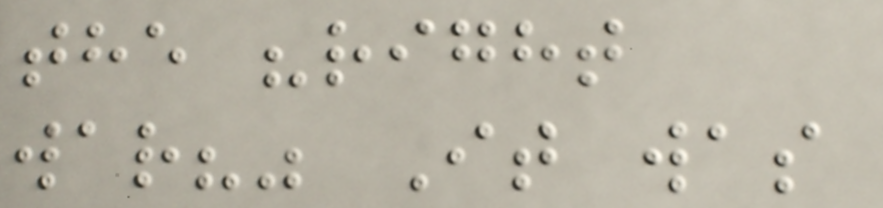the "right
war?" It was
